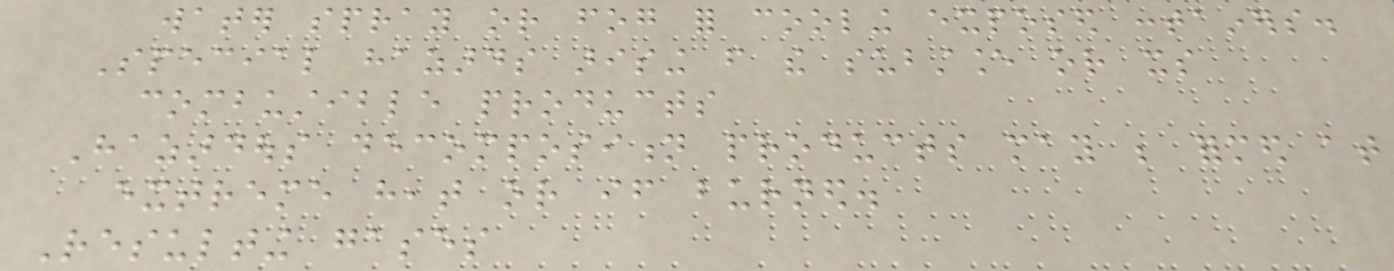water spray or fog for cooling exposed containers.
Special hazards arising from the substance or its
combustible products
Hazardous decomposition products may be formed at
extreme heat or if burned.
Resulting gases
